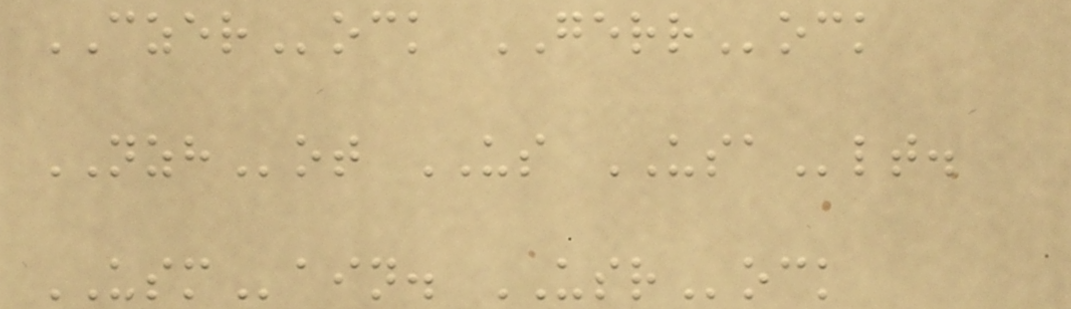CZERock GERRock
NZHot US USAlt.
USMain. USRock
